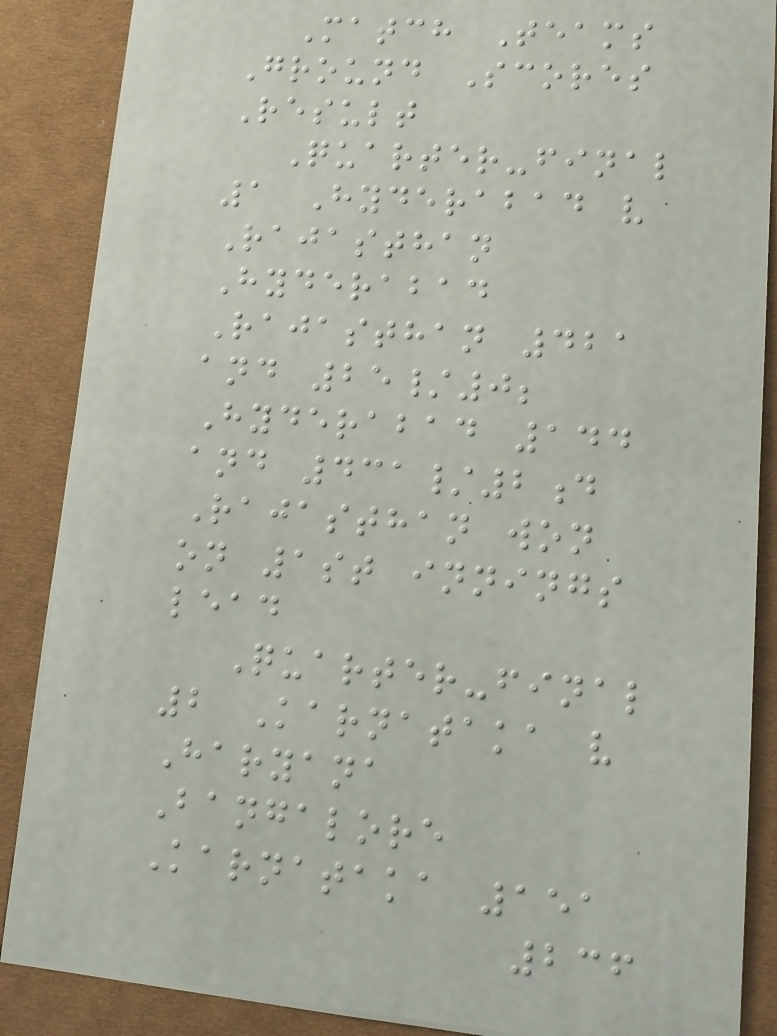Match Teams
Ground Scores
Result
Quarter-final
1 Hyderabad v
Rajasthan
Hyderabad
Rajasthan 421
and 25/0;
Hyderabad 144
and 431/2d
Rajasthan won
on 1st innings
lead
Quarter-final
2 Karnataka v
Haryana
Bangalore
Karnataka 151
236
